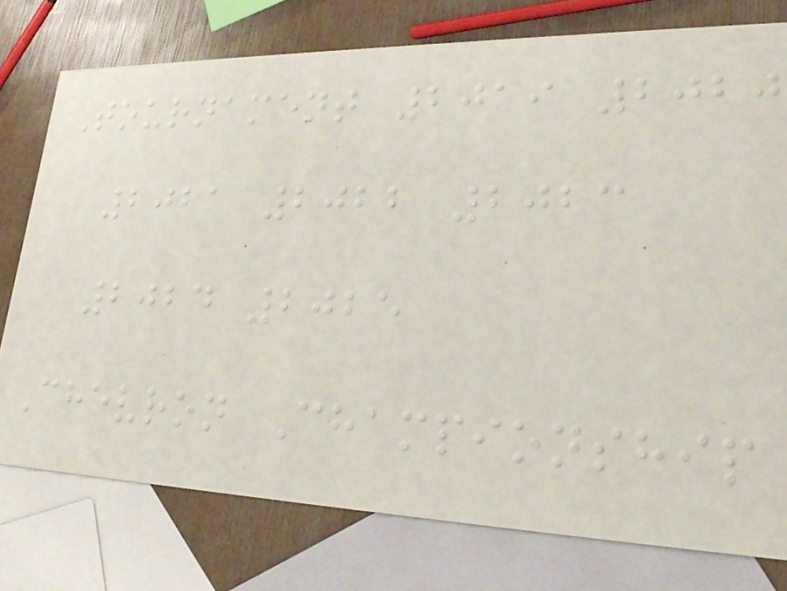Tournament 2019 2020
2021 2022 2023
2024 2025
Chevron Championship
